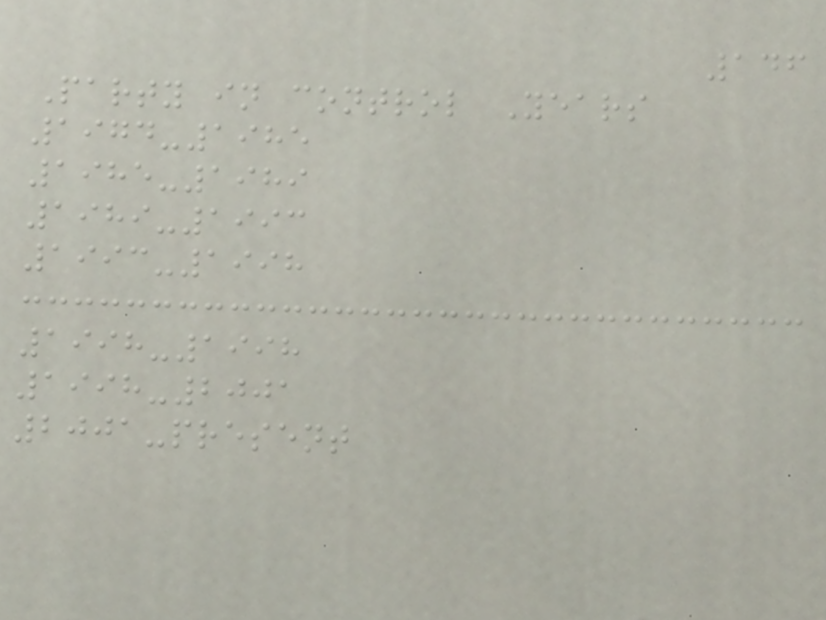146
Party in control Years
1974-1985
1985-1989
1989-1993
1993-1998
1998-1998
1998-2001
2001-present
